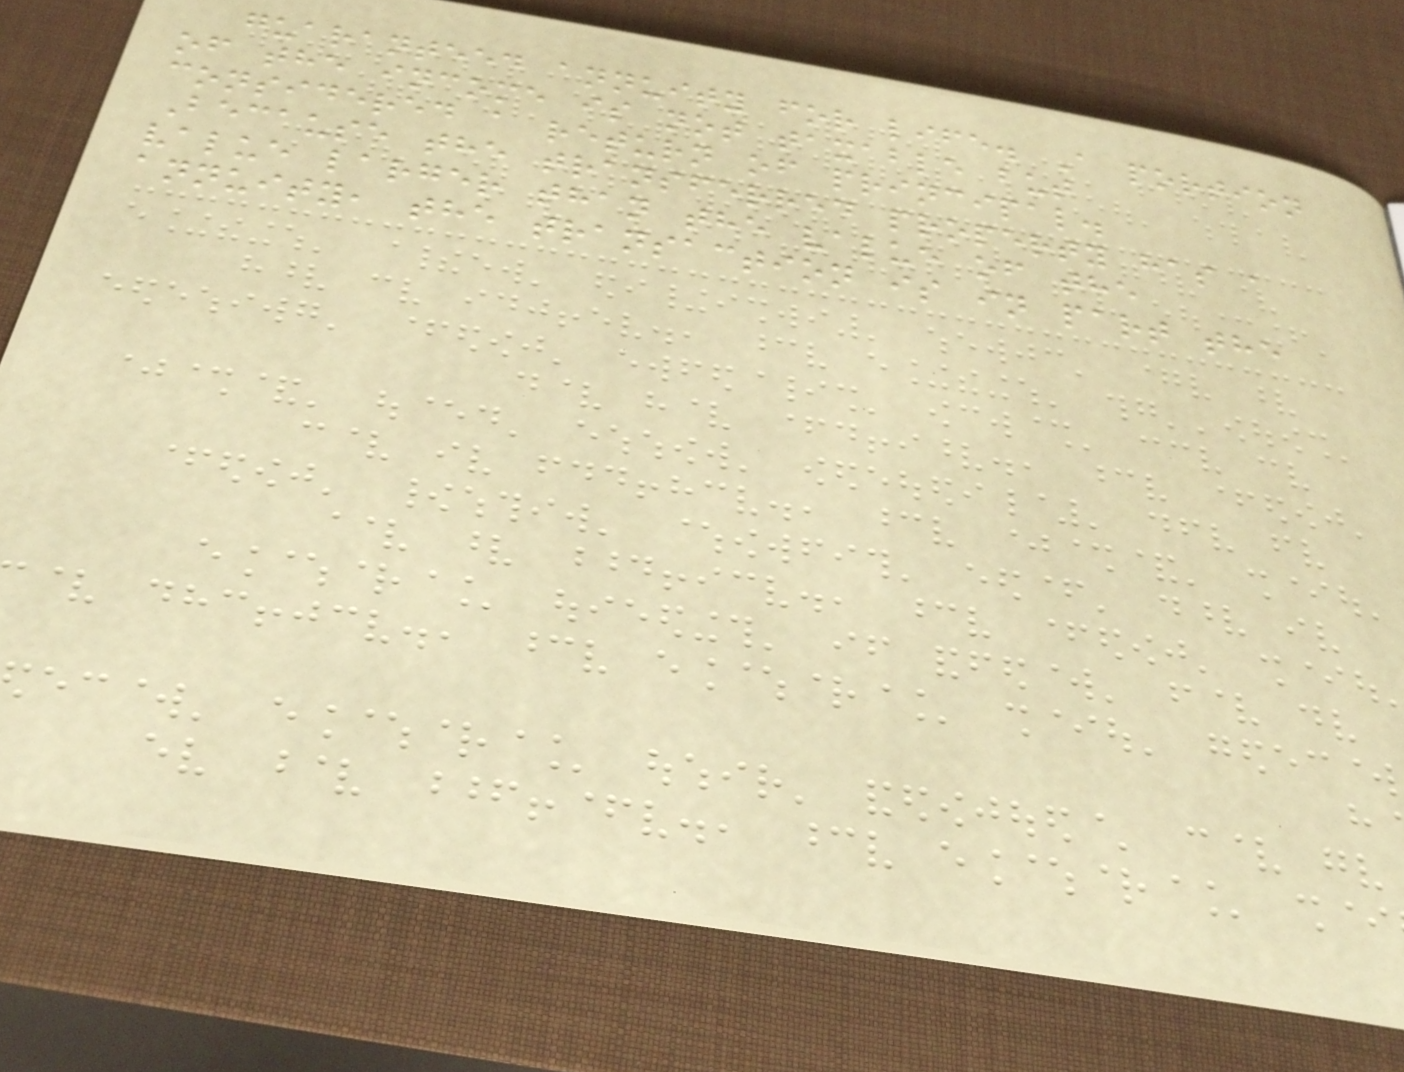guaranteed annuity for life. A portion
of the income is not taxable but
considered a return of principal.
Because the transferred property has a
value larger than the value of the
annuity, the transaction is in part the
